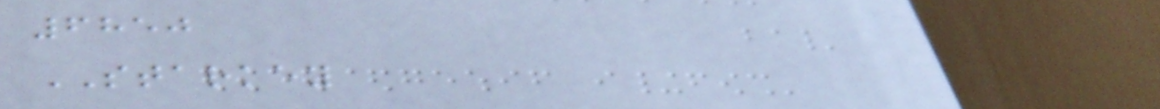6850
STARKEY
